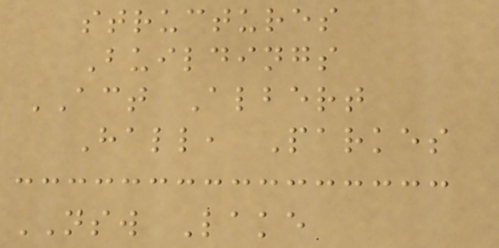structures
Buildings
ACT Albert
Hall, Parkes
NSW Lake
